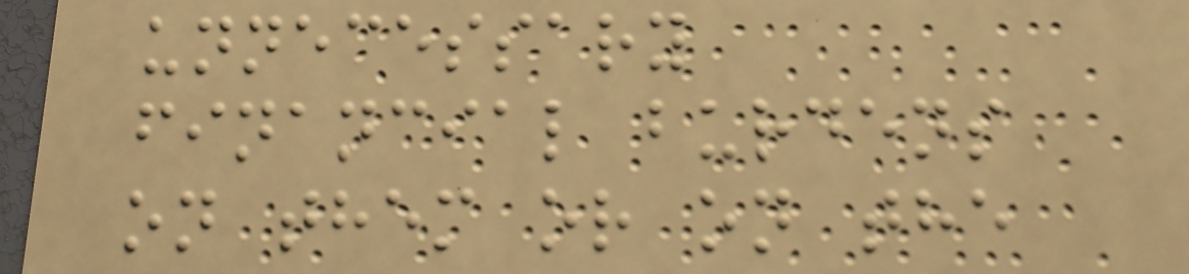unnecessary
financial burdens
on them or on the
